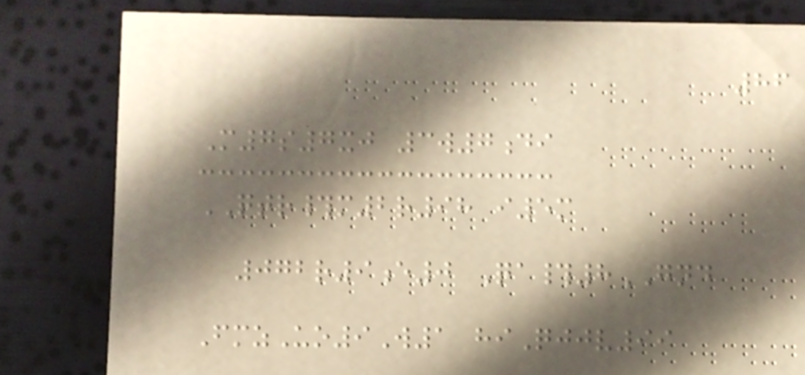86
M7s7xj 3w7di
QTR#m2r98 i5m
072r9e0 Qa#8GND
FmzUo9W1 hiQjjv99
